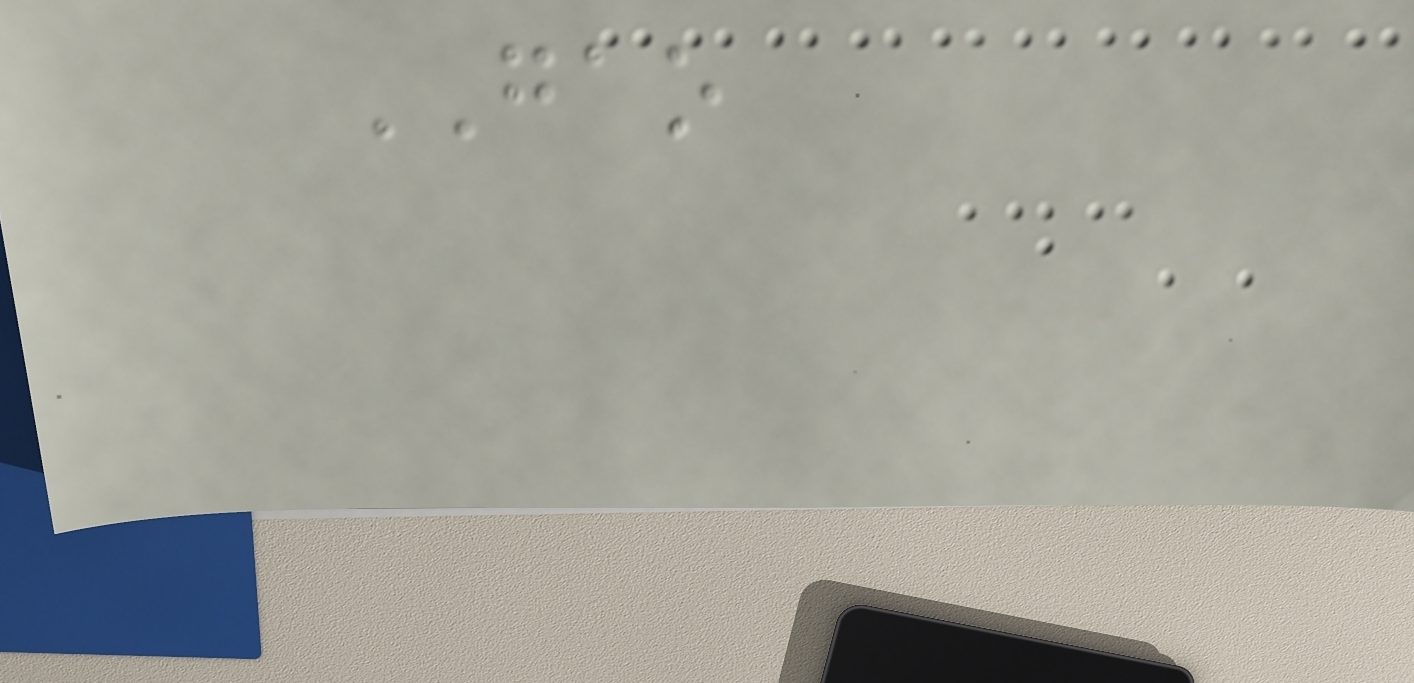GAO
